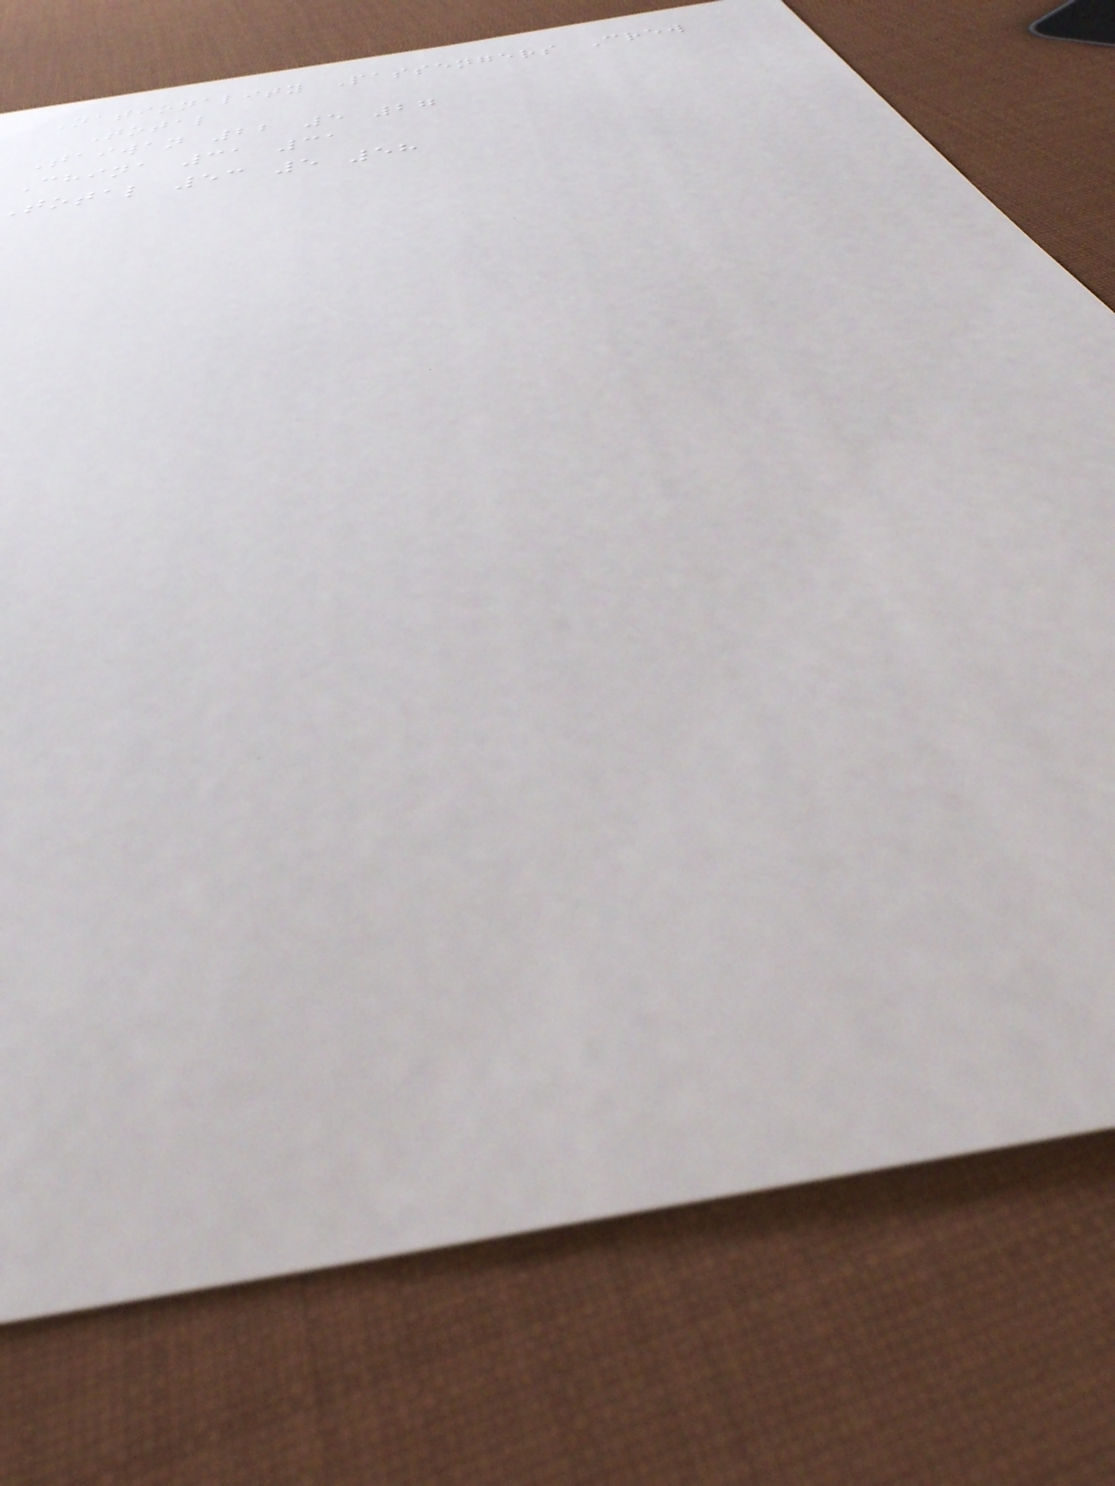Nationality Passengers Crew
Total
Taiwan 22 5 27
China 31 31
total 53 5 58
